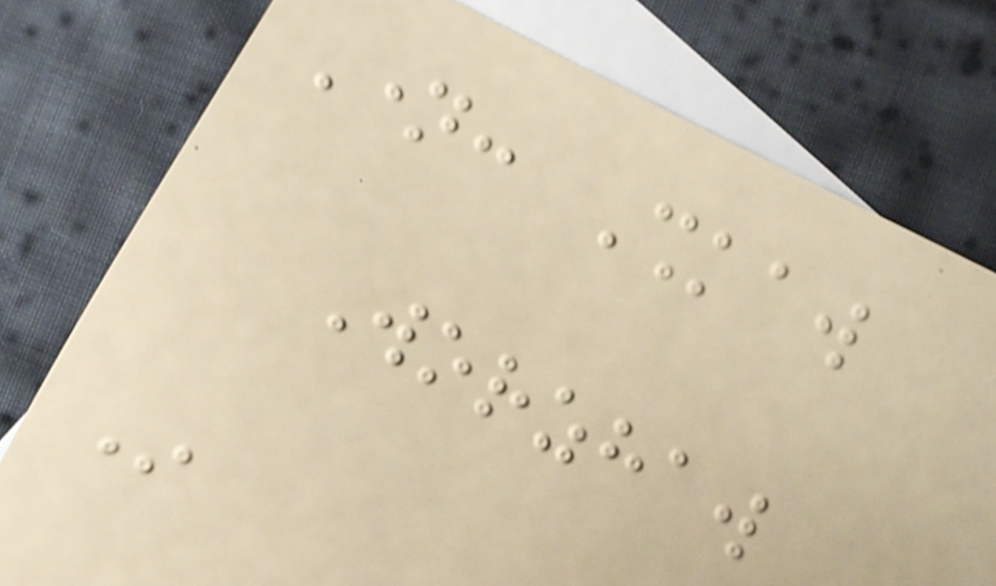Name: Shkaw
Worzhaw
In
